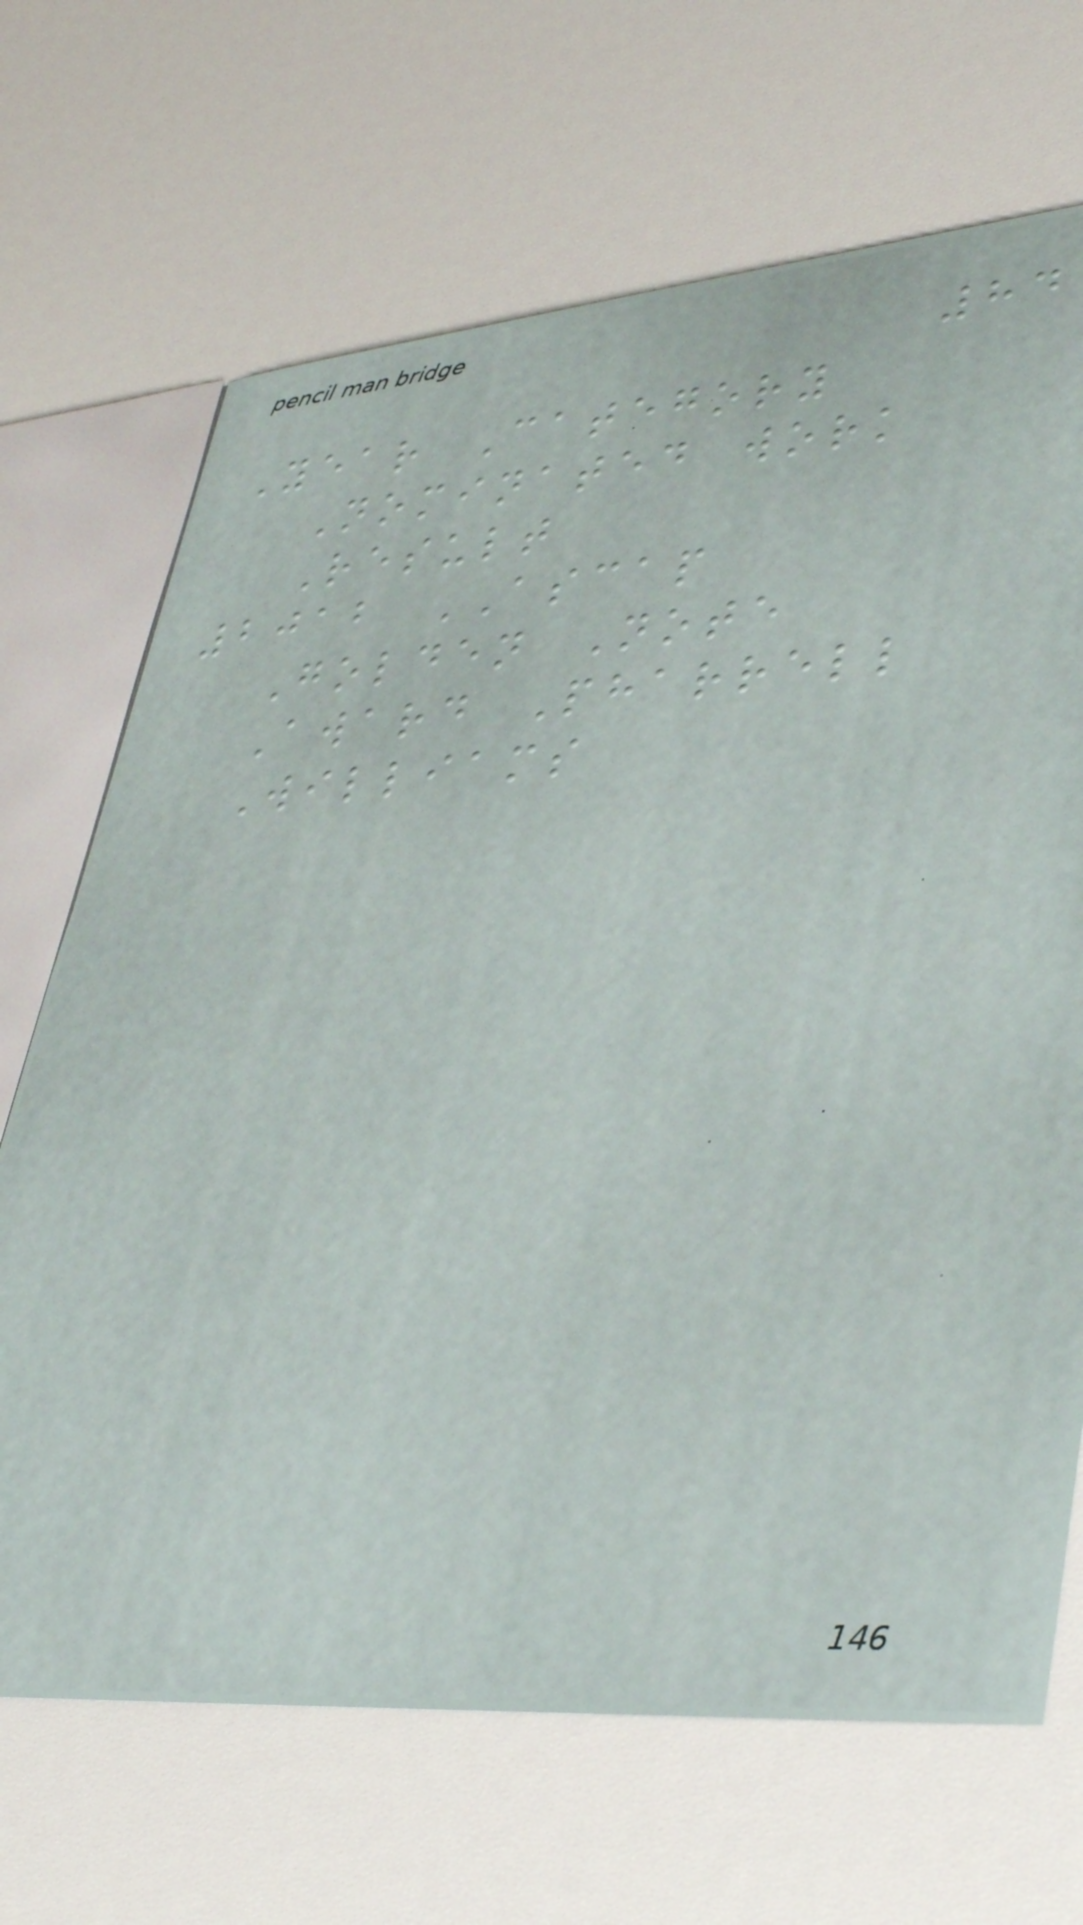84
Year Category
Nominated work
Result
2012 ASCAP
Golden Note
Award Pharrell
Williams
